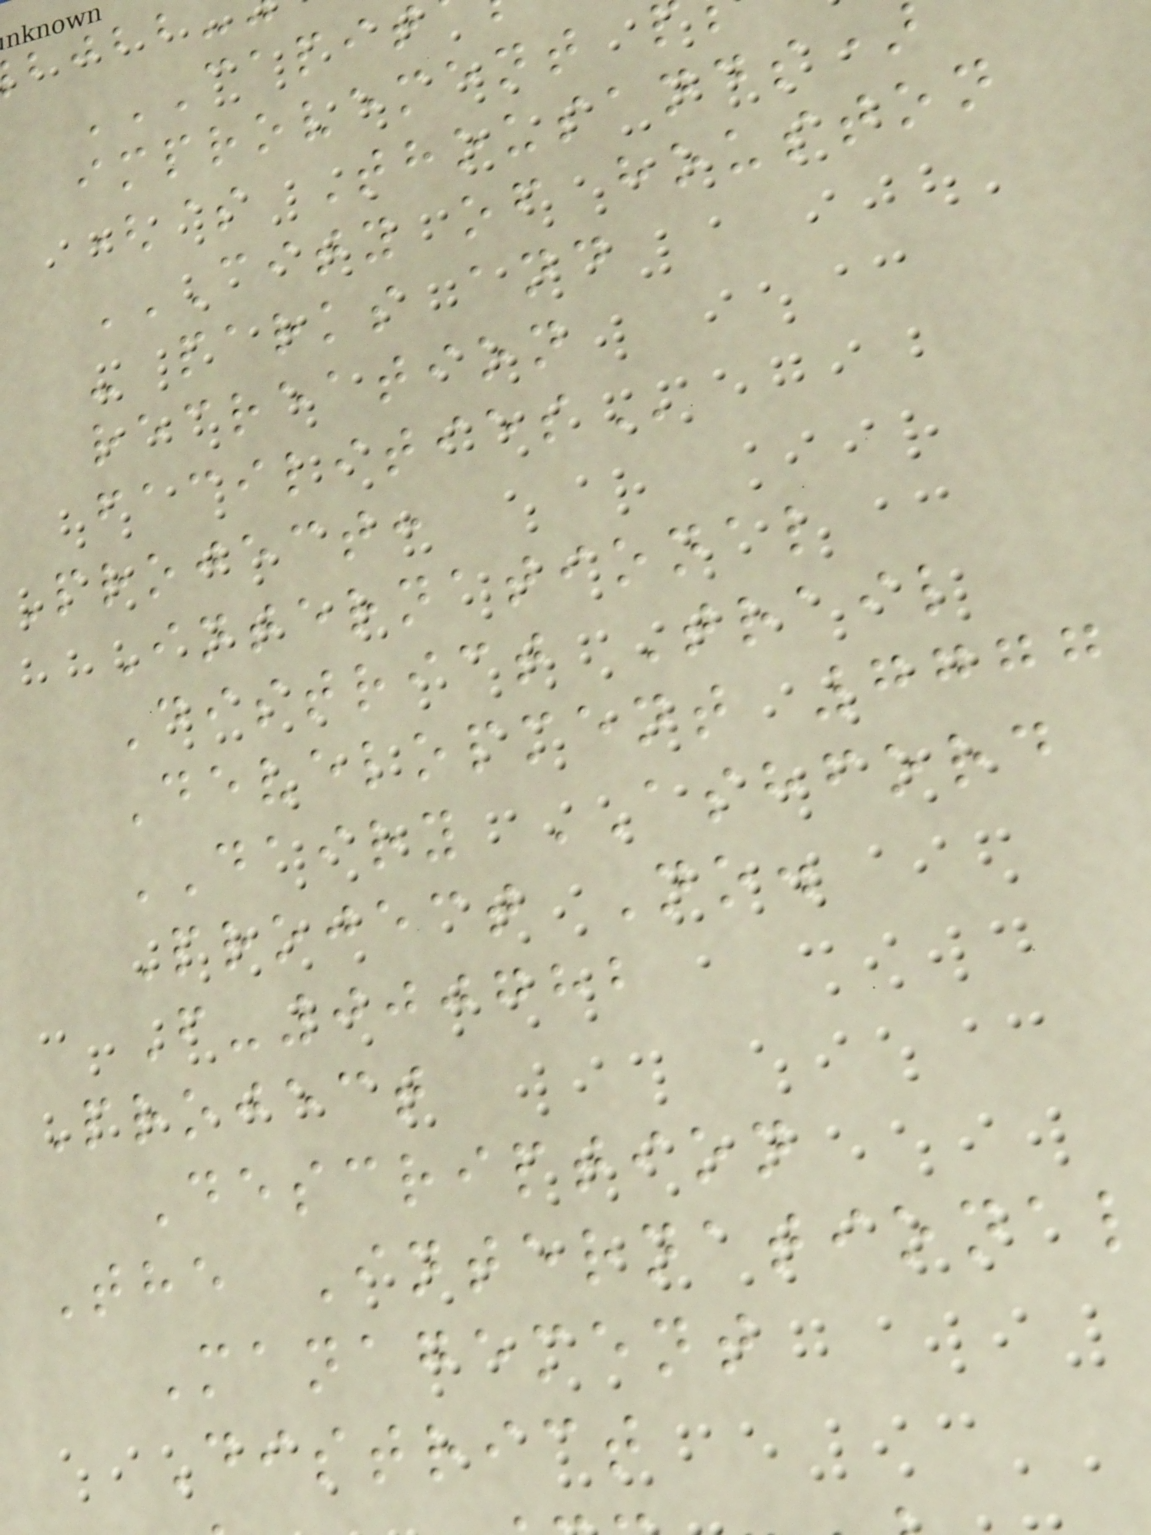improvement
($ Thousands
CITY OF HOUSTON
- parks and
recreation
Project:
International
District Trail
Development 7777
DAIRY ASHFORD
Project No.
F-000782
Project
Description
The International
Management
District
